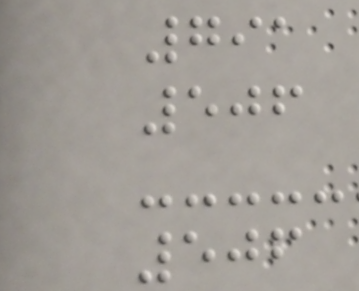791
506
506
